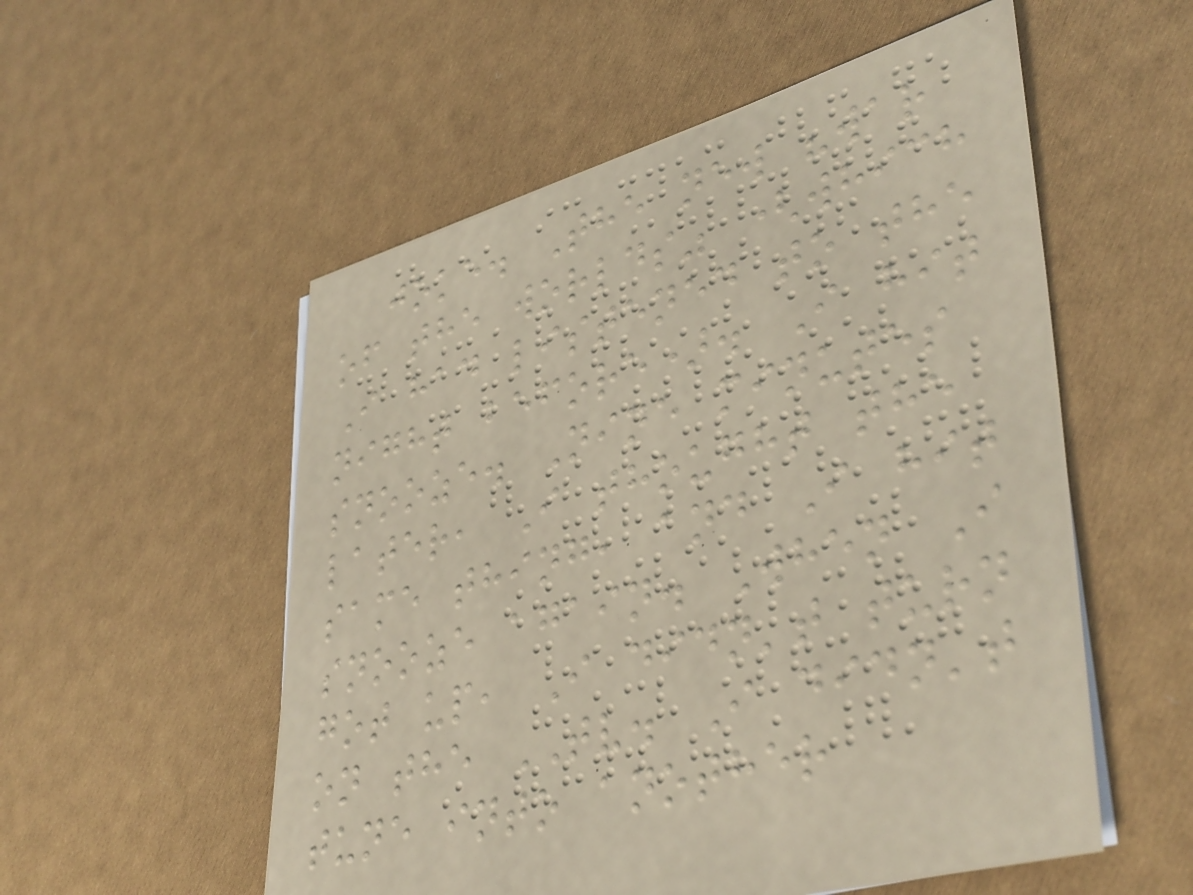joke. The new "war
of the worlds" (which
I had listened to the
night before). I hit
snooze. Nine minutes
later, I thought the
same thing, and I hit
snooze again. When I
got up, I didn't turn
on the TV. I didn't
tune into another
